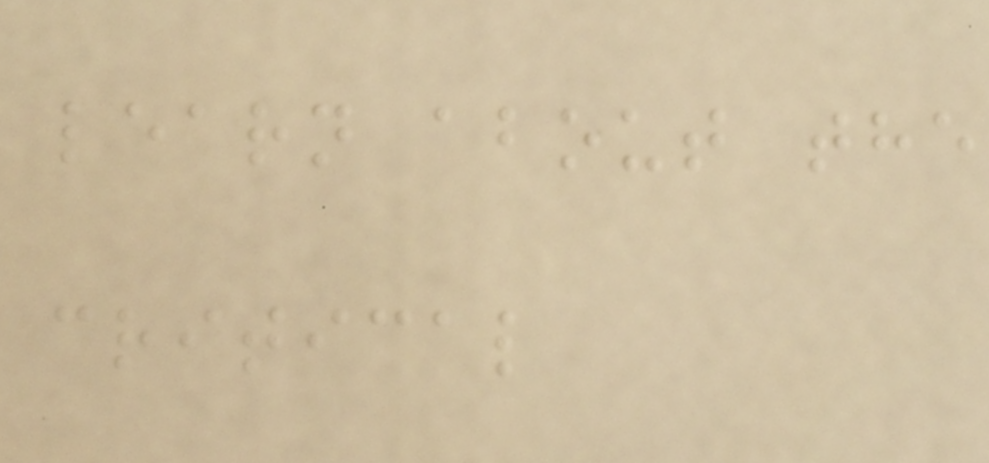learn about the
critical
